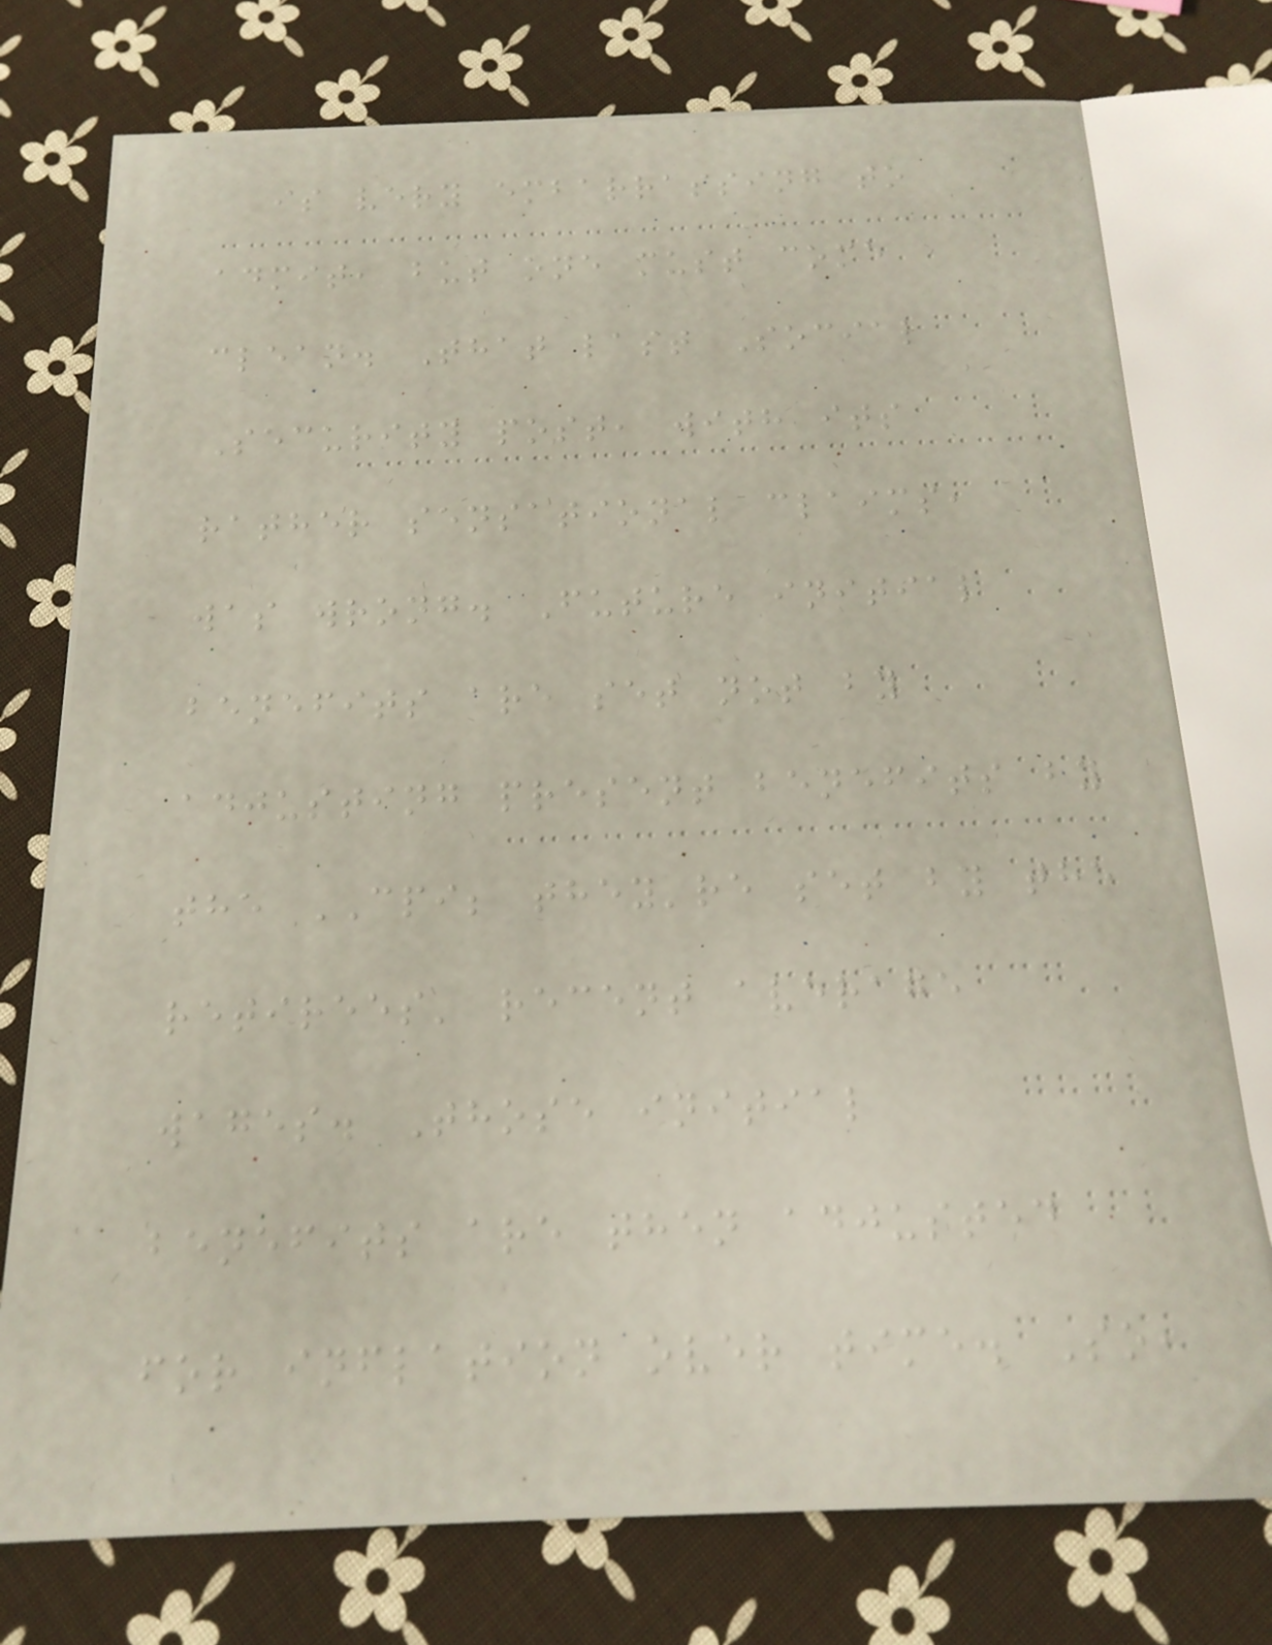is very embarrassing to
admit, but one must come
clean. That last Social
Security post, with its
rather sensational claims,
was wrong. Future initial
benefits are set not by
adjusting present benefits by
the CPI; they're set by the
retirees' recent average
wages. Those initial
benefits are then adjusted
for inflation over time. So,
